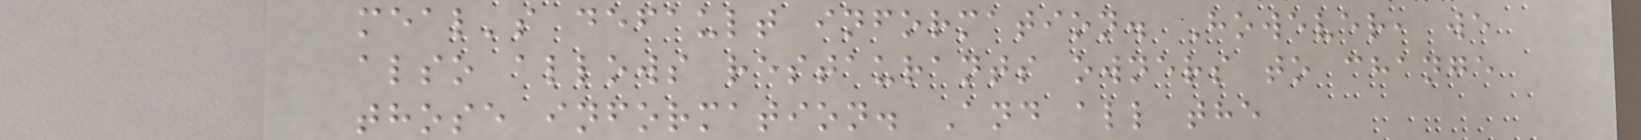meal's default information. However, we
also allows restaurants owners to change
those information. And all the
